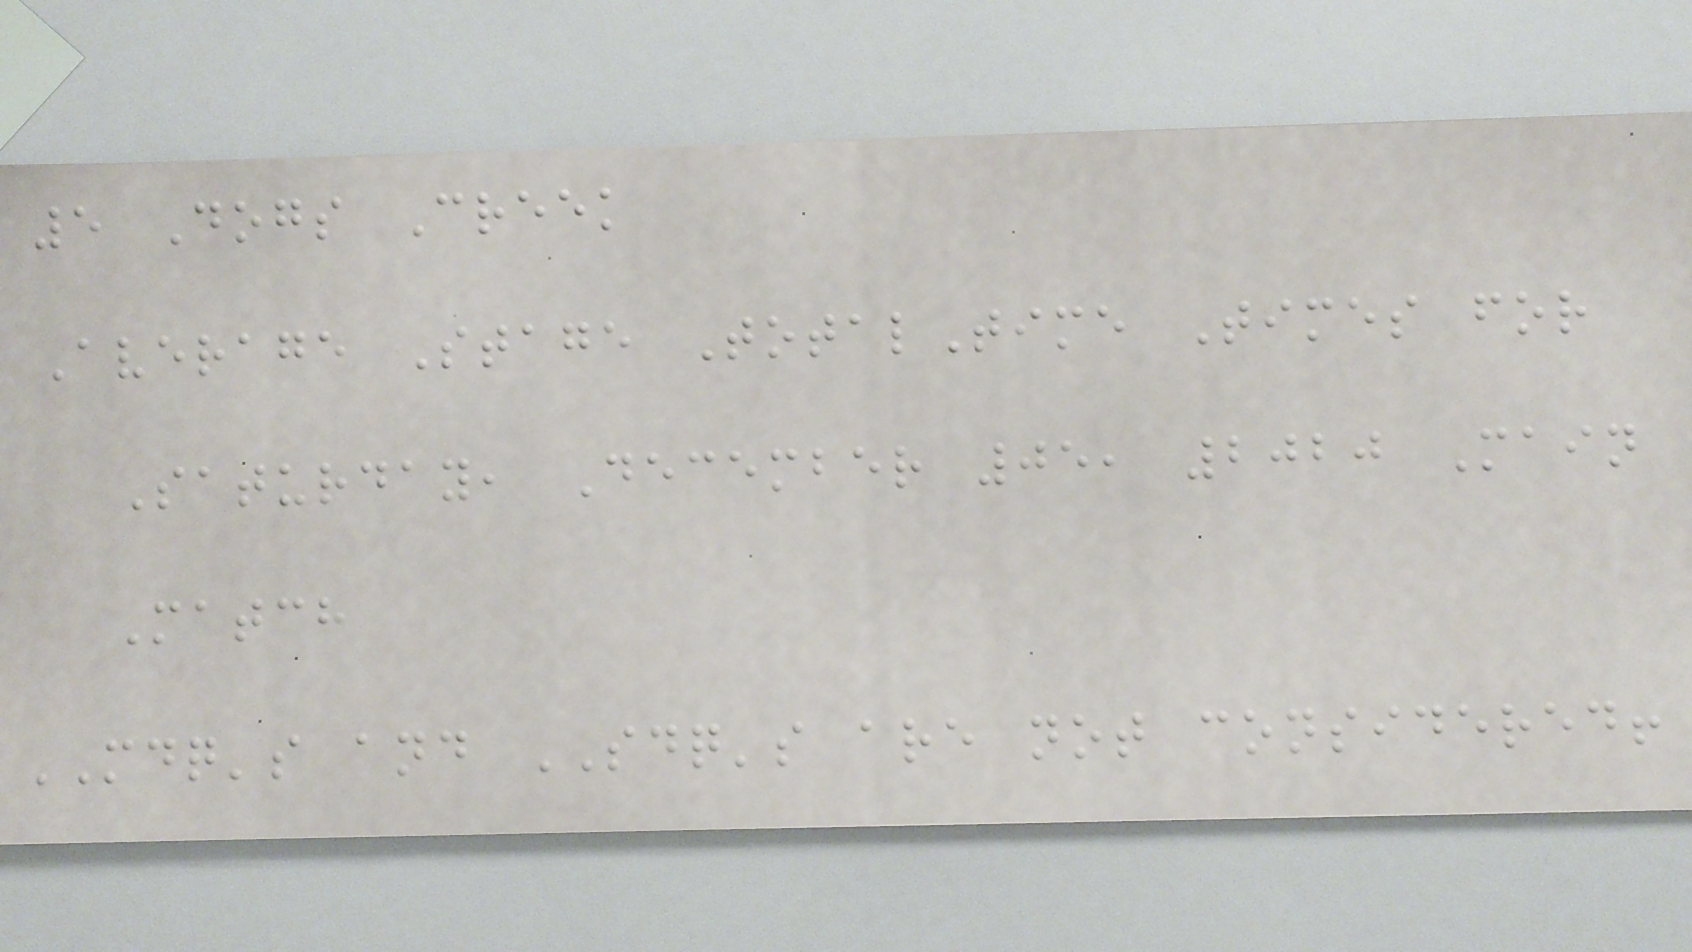5 Dogs Creek
Average Stage TotalTime Times for
Saturday, December 05, 2020 Main
Match
MDQ's and SDQ's are not considered!
